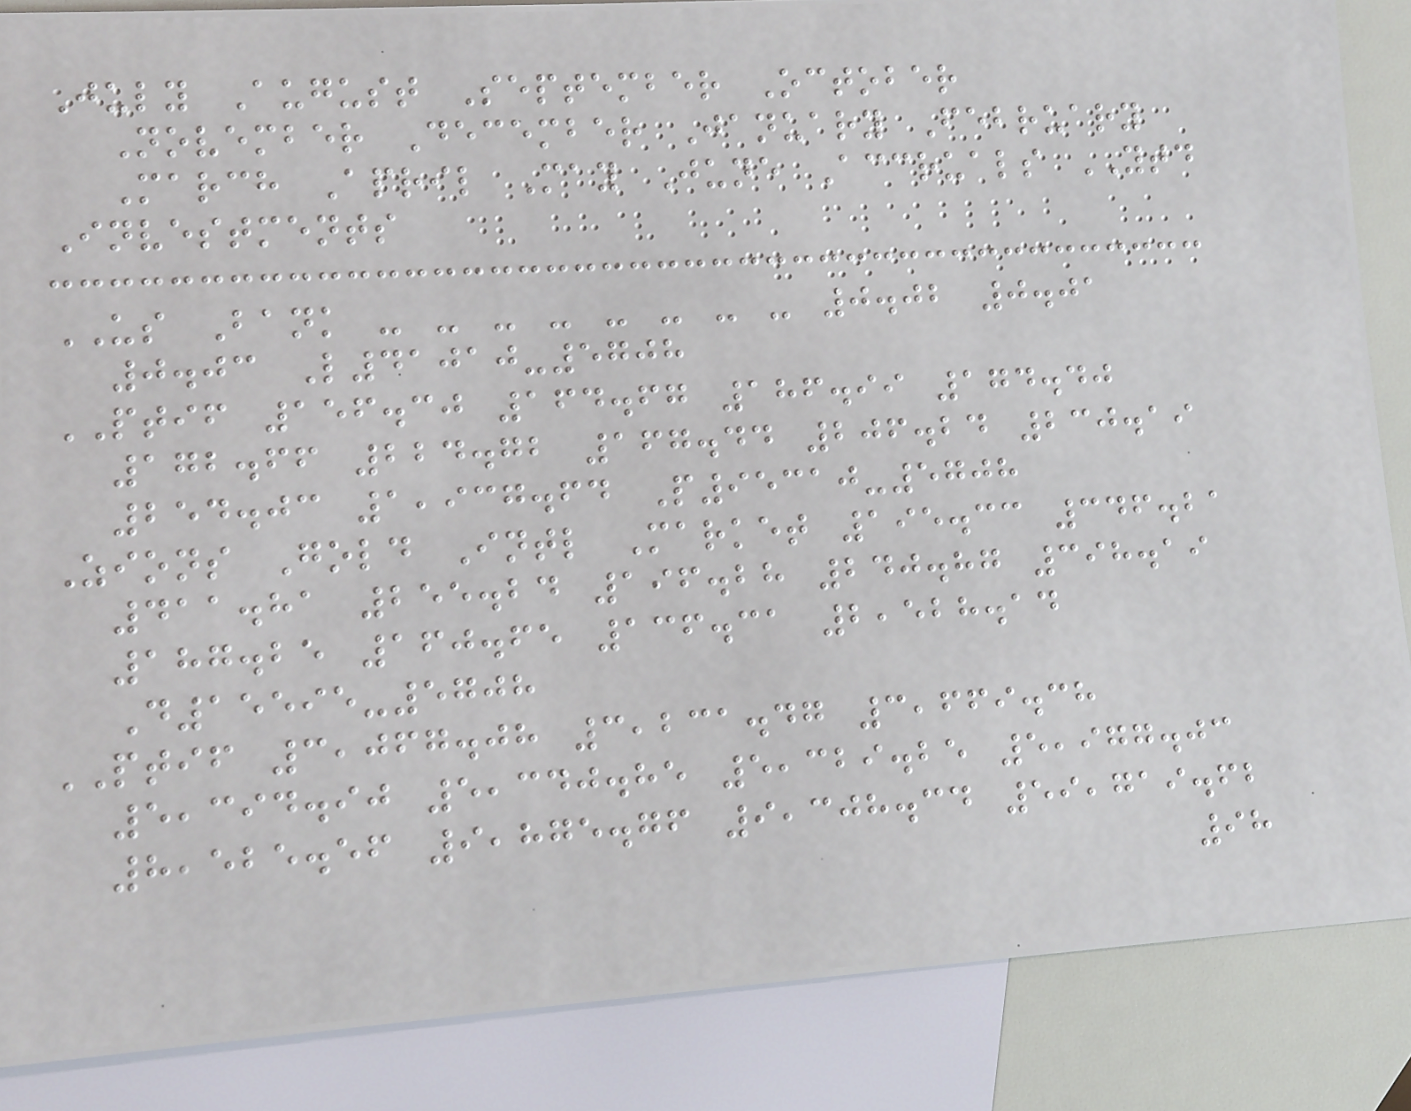July August September October
November December January February
March April May June Accruals YTD
Investments
US Bank - - - - - - - - 0.02 0.01
0.03 L41010-5708
PTIF 156.30 164.67 186.99 174.40
172.66 224.72 167.44 206.24 230.19
254.03 1,937.64 P95310-5708
Zions Gold Intl Market 195.33 346.21
411.81 255.24 196.28 240.87 398.19
187.25 160.65 136.31 2,528.14
D15595-5708
PTIF 3,067.08 3,231.47 3,669.38
5,394.90 5,340.85 5,329.25 5,977.03
8,525.56 9,875.76 9,308.34 59,719.62
98
